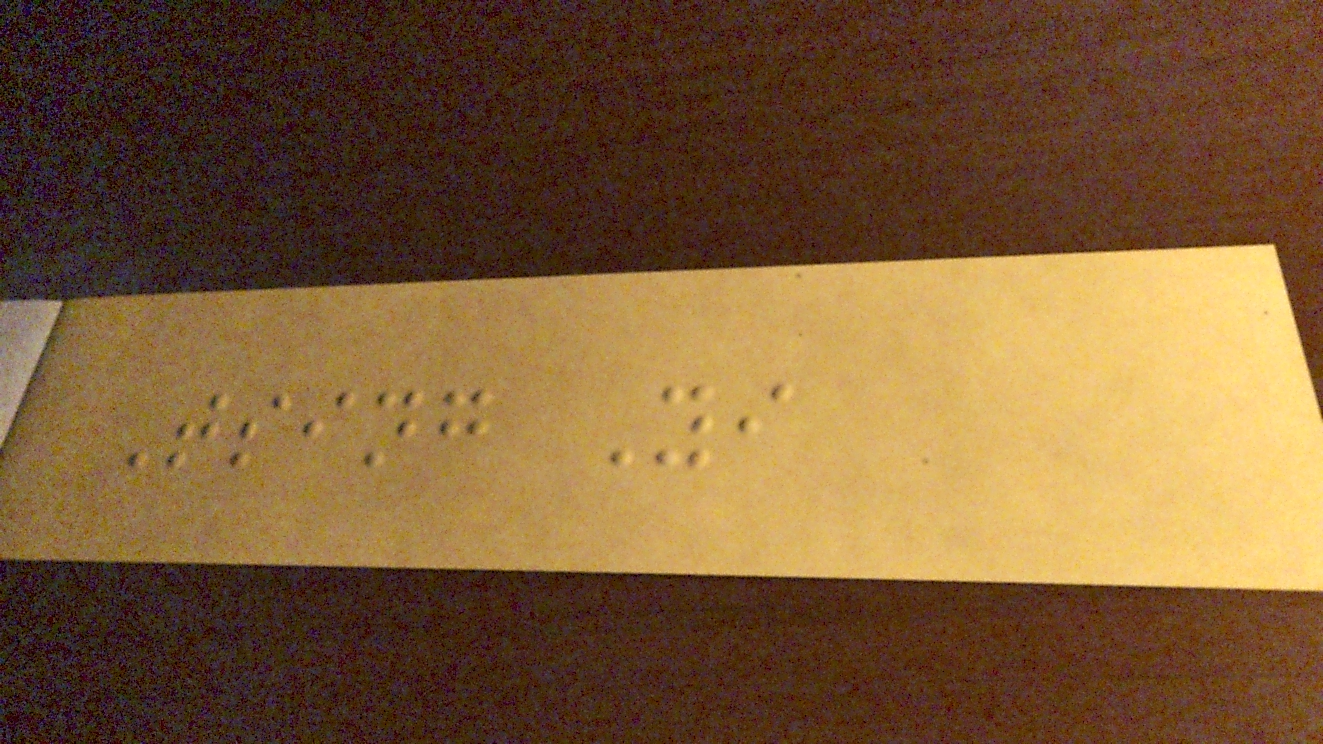Tsing Yi
